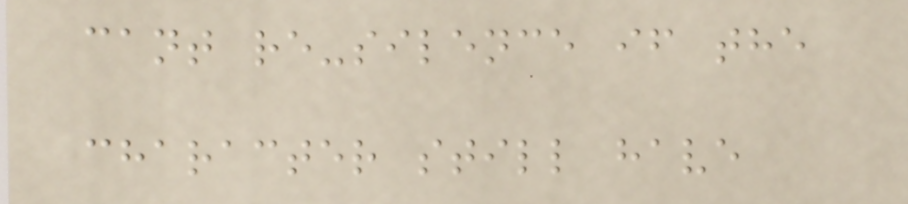cant re-silence if the
character still have
